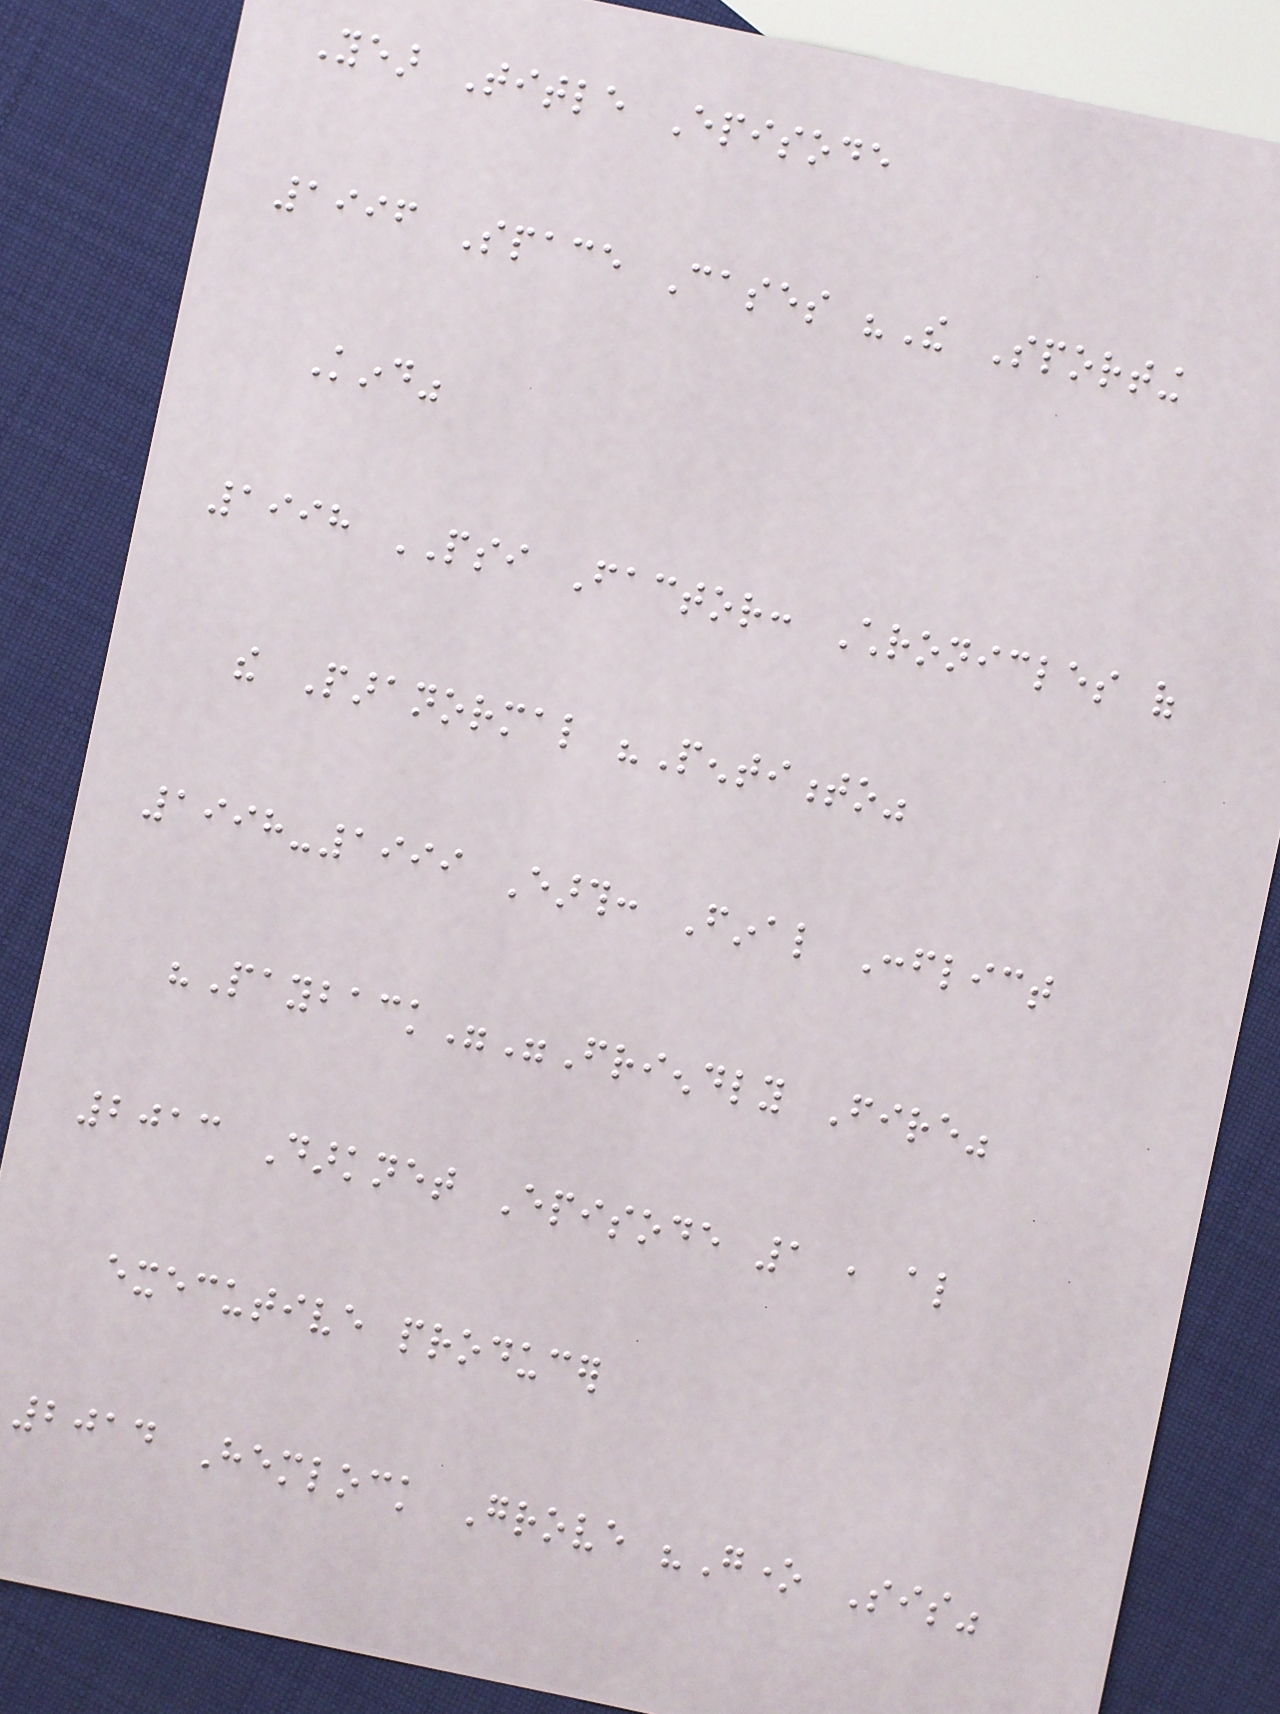Year Title Episode
1996 Space Cases "The Sporting
Kind"
1998 PSI Factor: Chronicles of
the Paranormal "Pentimento"
1998-1999 Earth: Final Conflict
"Payback""Friendly Fire"
2013 Darknet Episode 1 , also
executive producer
2014 Hemlock Grove "Gone Sis"
